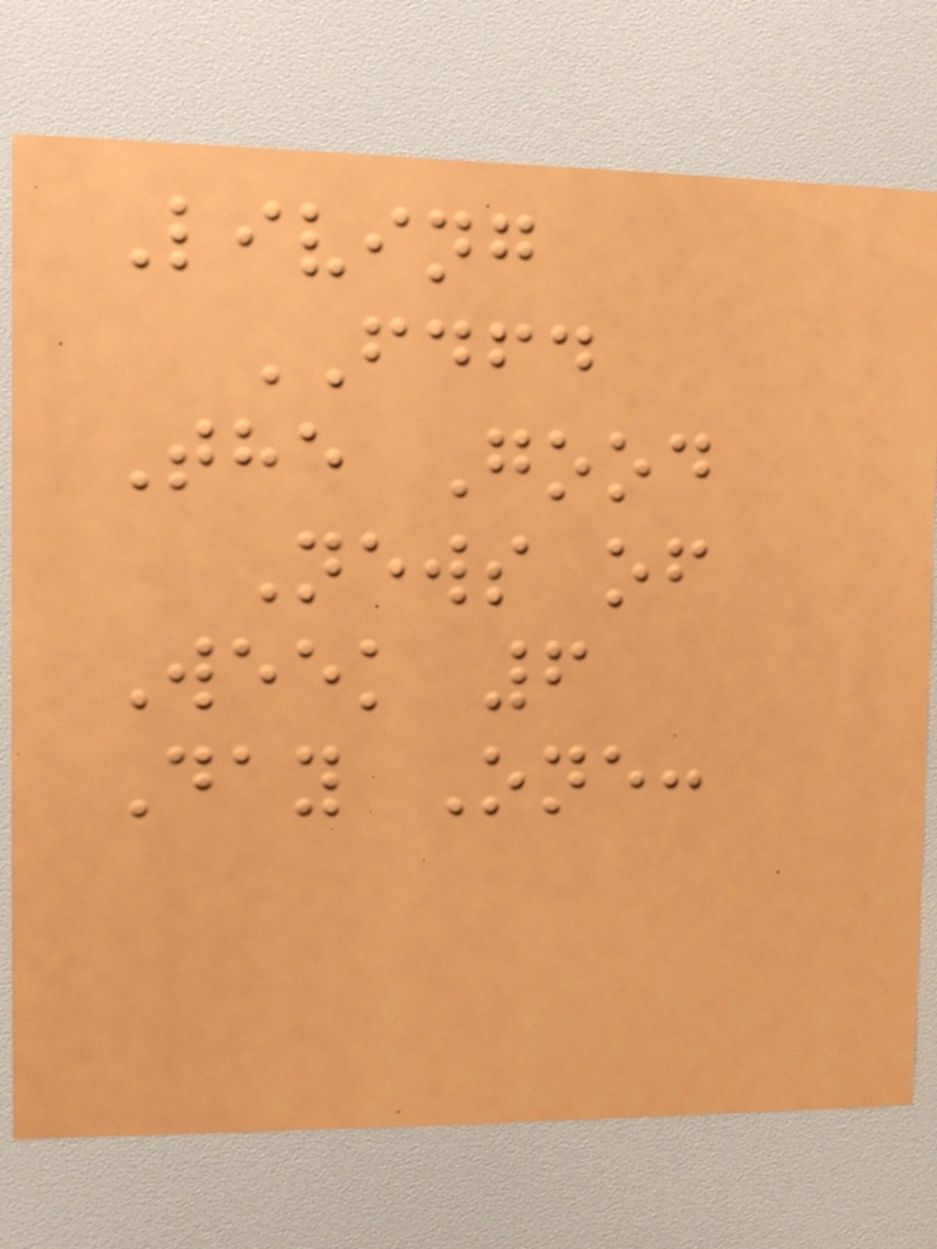Living
FDFD
The Good
News of
Week 6
Day One:
